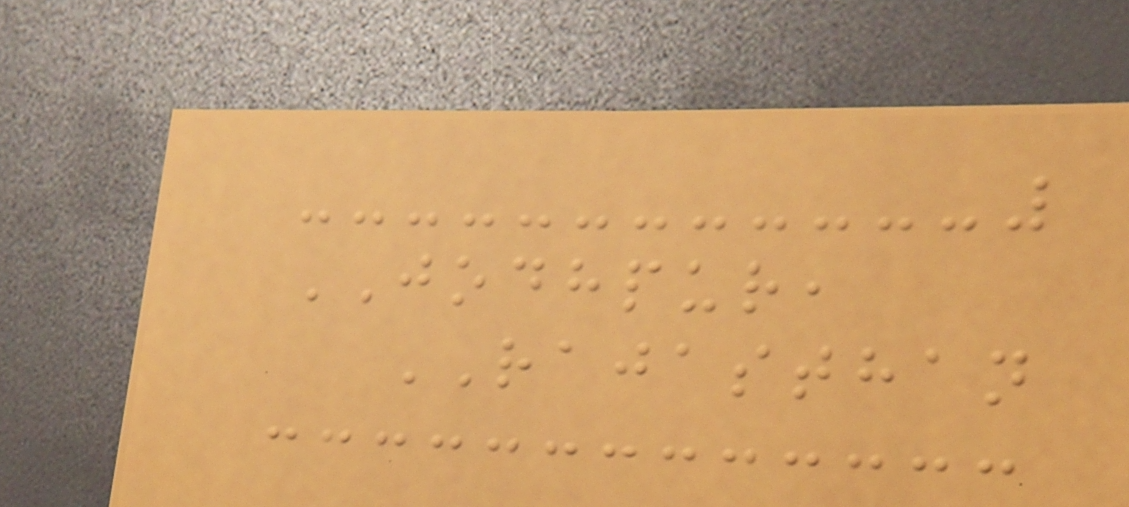JODHPUR,
RAJASTHAN
